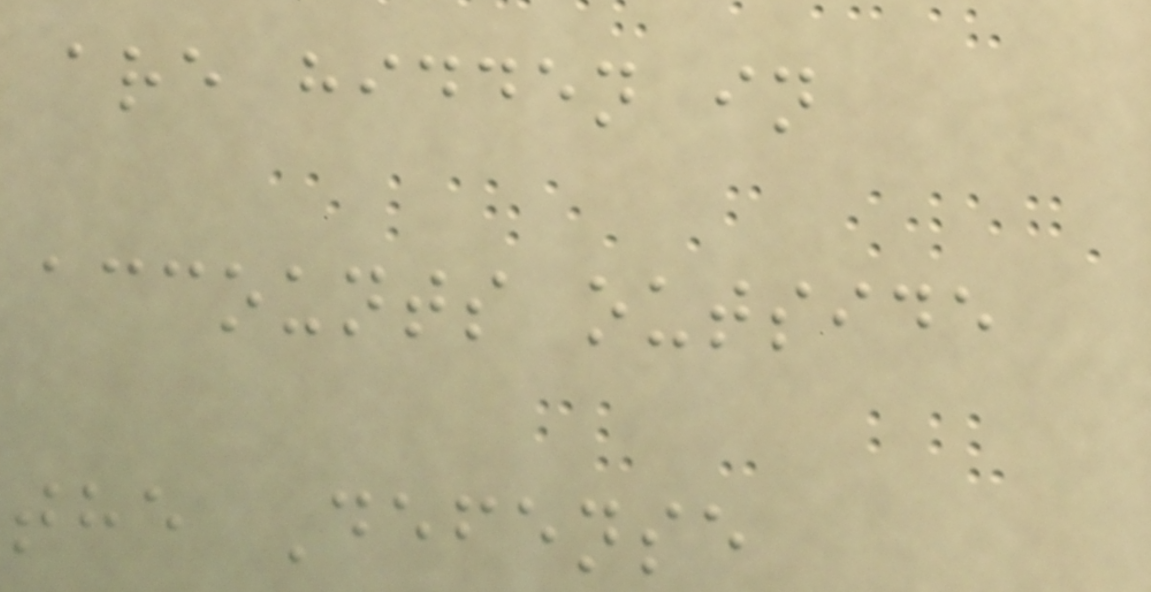are hidden in
accounts outside
the Defense
